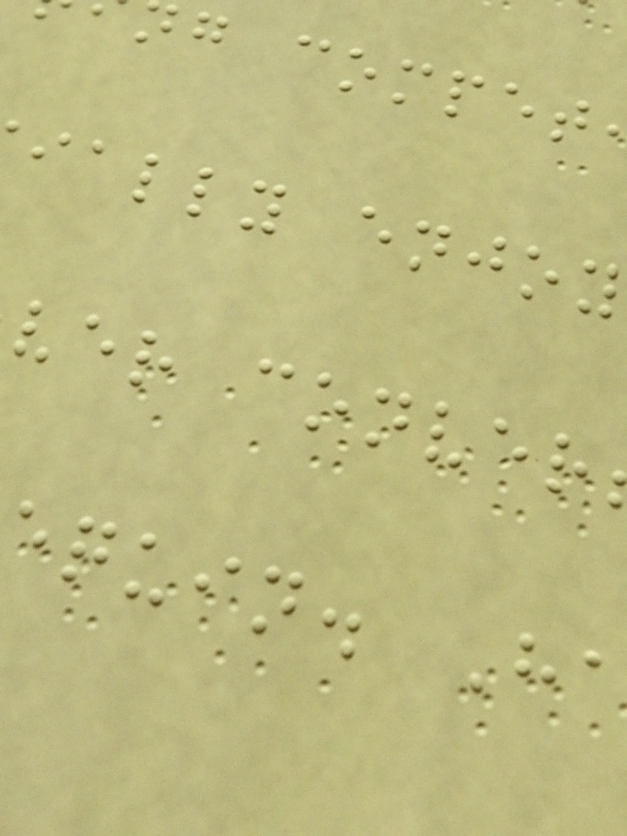g compet
ially enjoy
ver conver
quin. H
